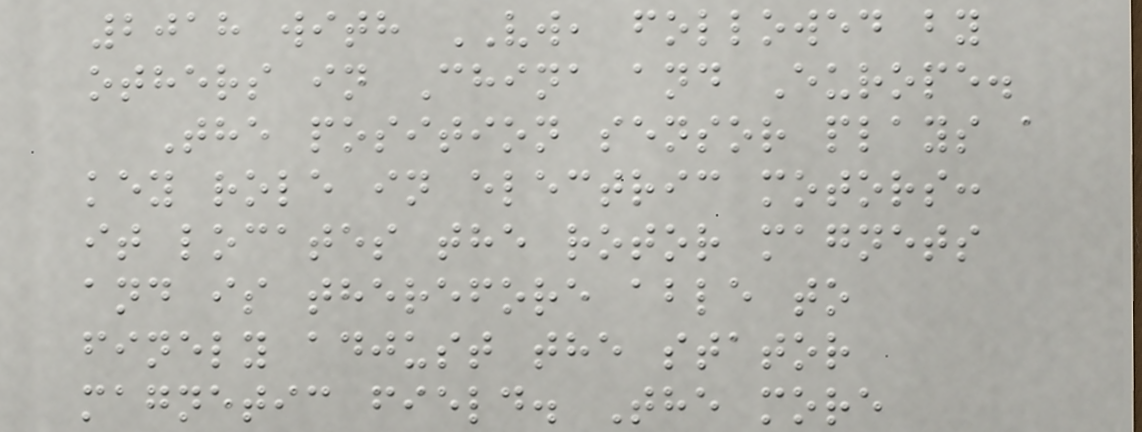2018 with VW, followed by
others in China and Europe.
The position sensor plays a
key role in electric motors:
it locates the rotor magnets
and is therefore able to
finely adjust the stator
magnetic field. The more
